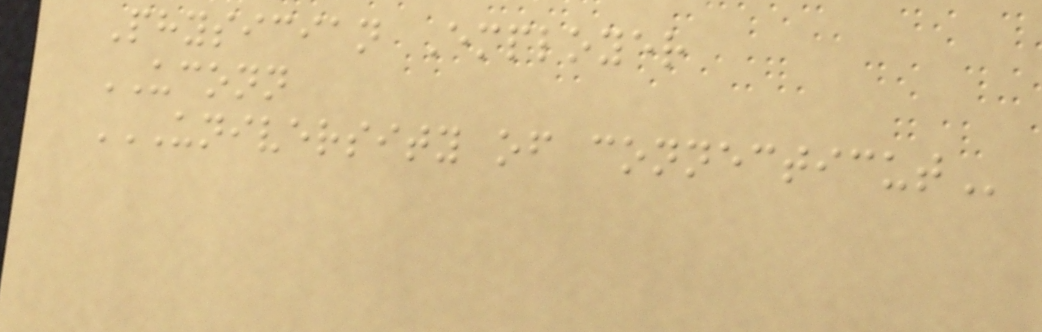Physician Employer
UCONN
UNIVERSITY OF CONNECTICUT
